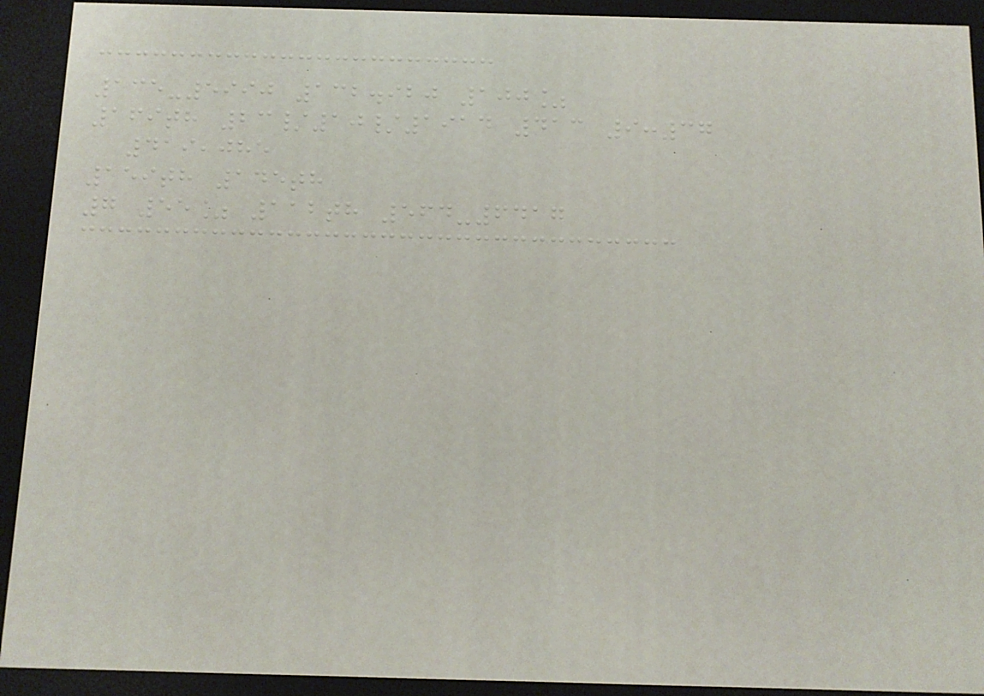135-5990 132.920 100%
169th 23/10/1914 413 9:37
419,085
159th 145th
7 55% 112th 564-6417
